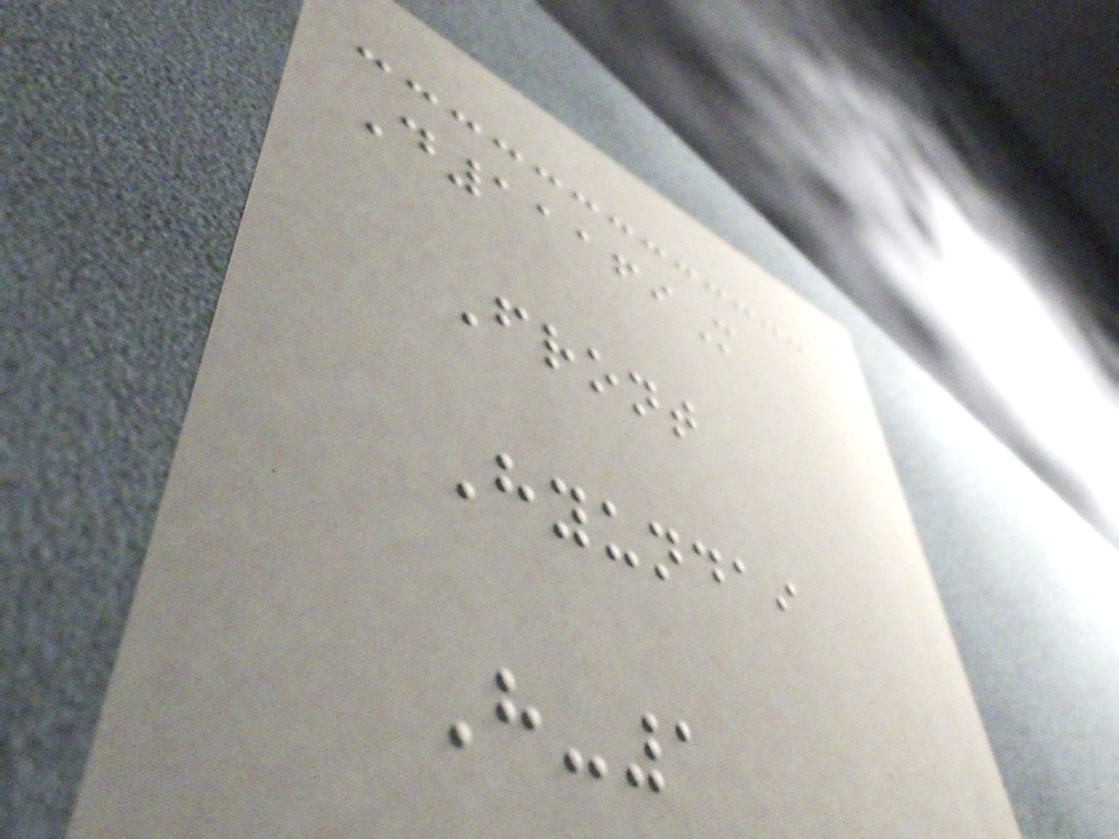D11169M
Front
Hyundai
H-1
